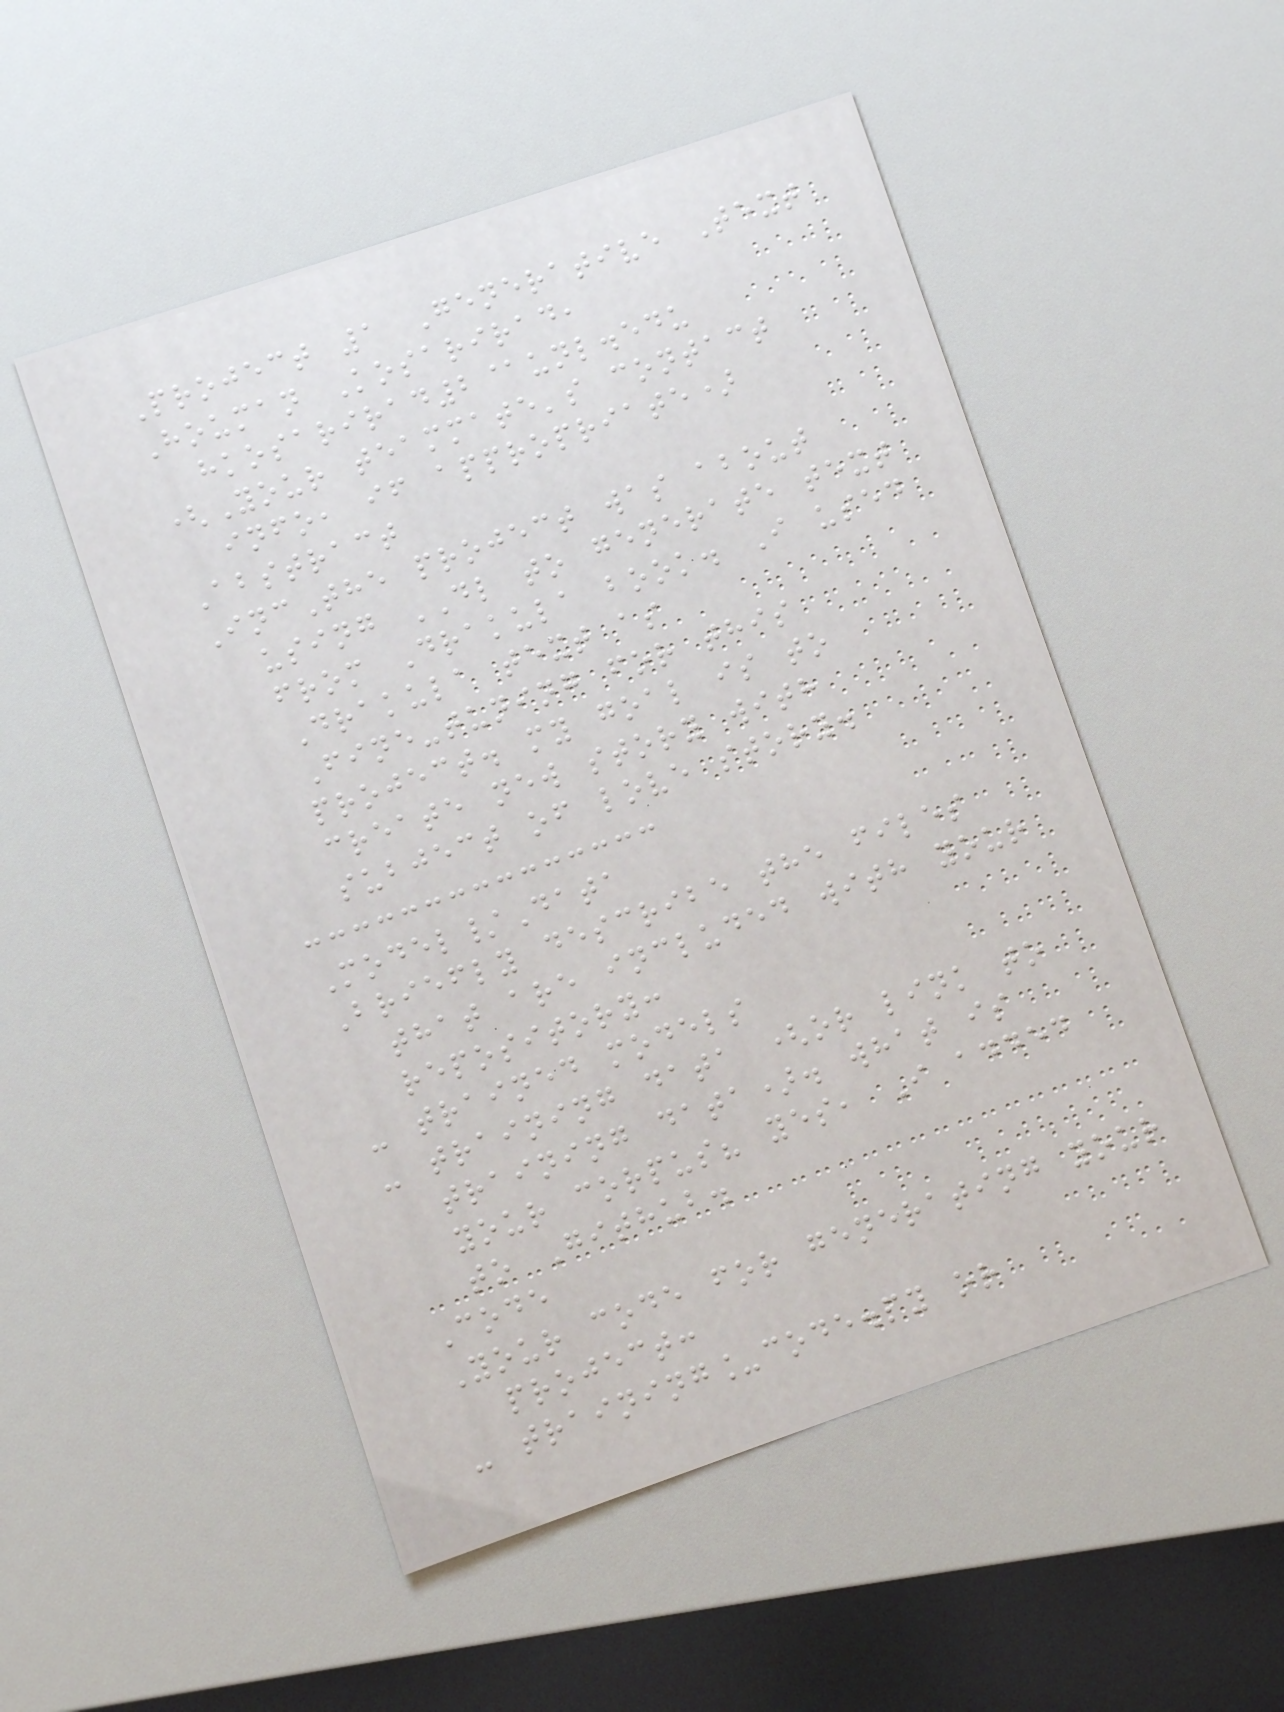Project 1 Generative Text
Houman Kosarirad,
hkosarirad2@unl.edu
(Your teammate's contact
info, if appropriate)
Abstract
IncThe project was about
using DL to generate text
from Drakula book. I used
Drakula text as
Fine-tuning for this
project. my goal is to
create new story with
subject of love story.
Model/Data
Briefly describe the files
that are included with your
repository:
- trained models
- training data (or link to
training data). what is
your corpus? yes, I added
to Github.
Code
Your code for generating your
project:
- training_code.py or
